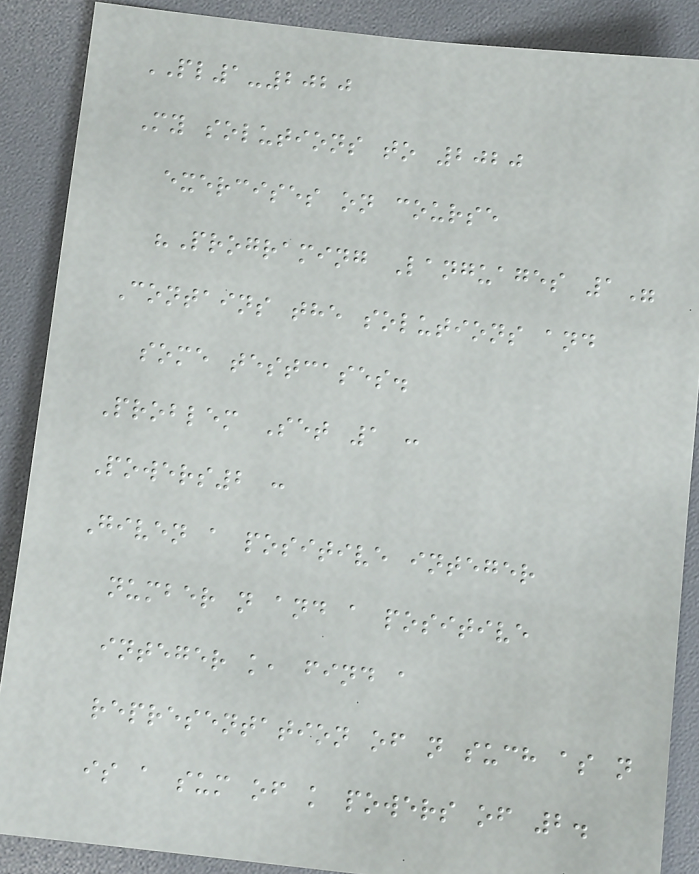PL1-2020
My solutions to 2020
exercises on course
"Programing Languages 1"
Contains the solutions and
some testcases.
Problem Set 1 :
Powers2 :
Given a positive integer
number n and a positive
integer k, find a
representation of n such as n
is a sum of k powers of 2.
